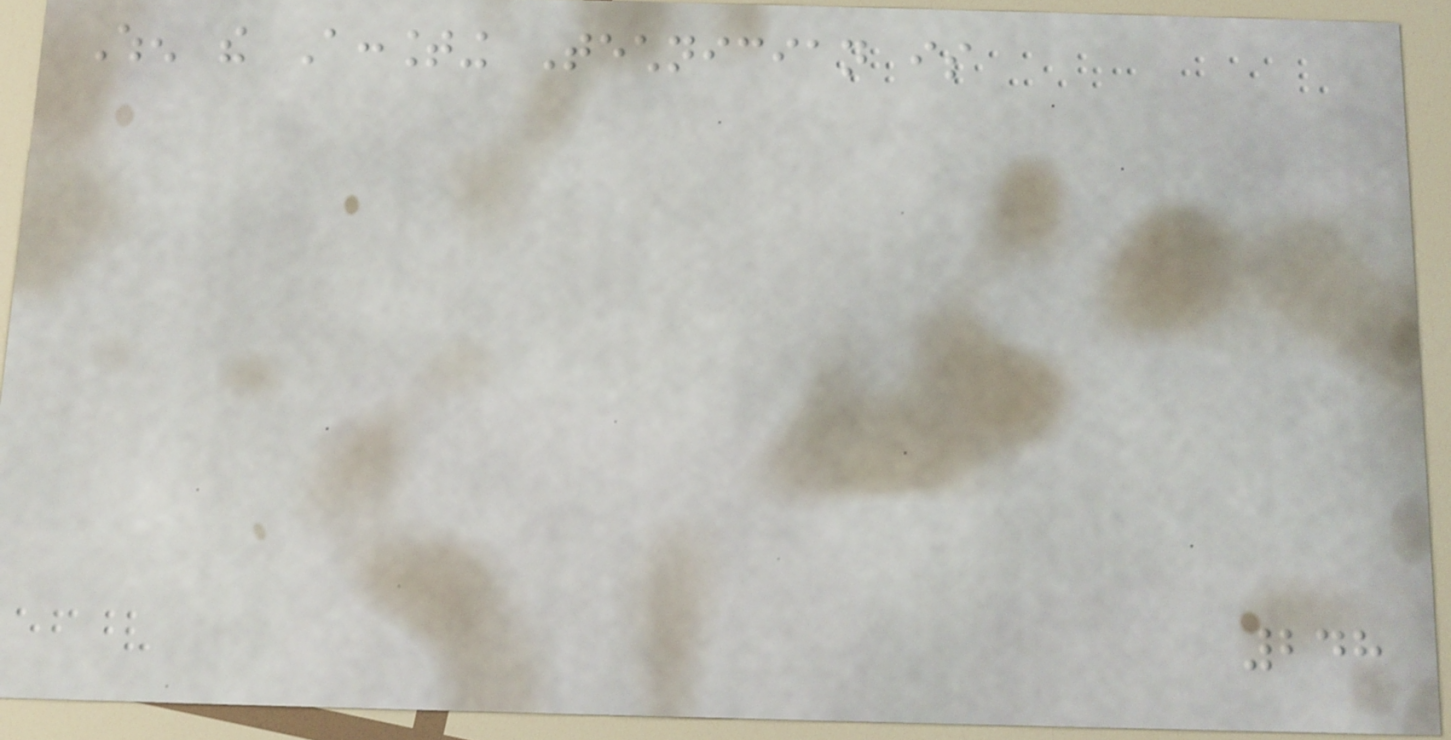When the Accounting Technician is
248
